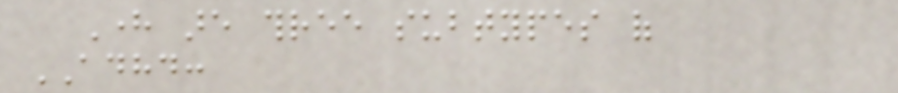Here are three subtypes of
ADHD:
